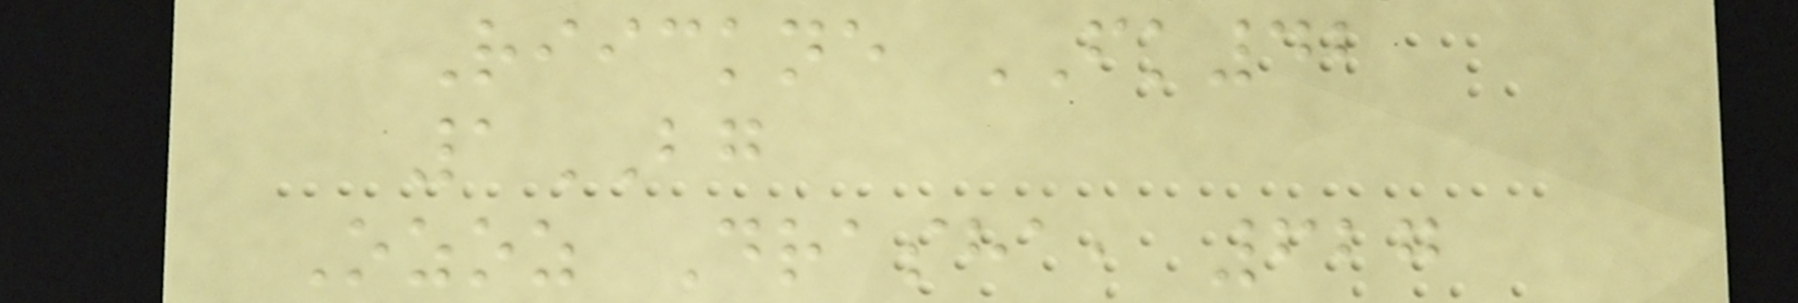Riickne FK42
1BG
Ozoz Drasha, 627
